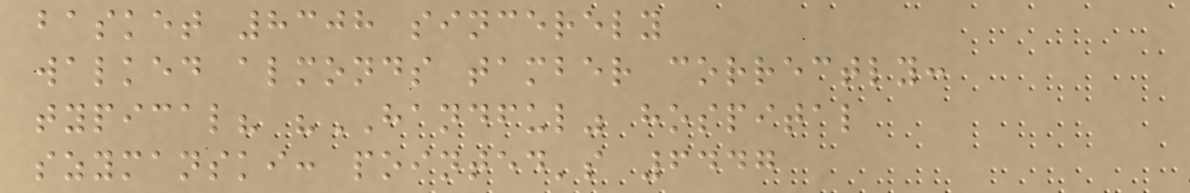basket 8308 sincerely
walked almonds tamber correctly:
typical? "HANDFUL" hospital
szymanski: pointed's 6447
